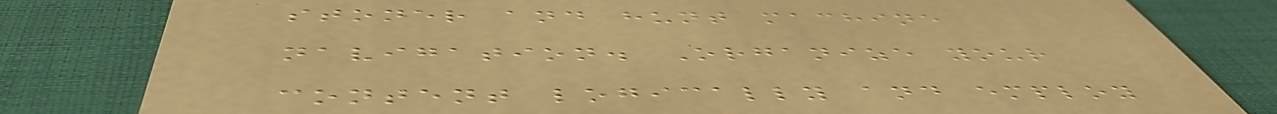stoner and hunt machine
navigation. Organize your
content logically and employ
